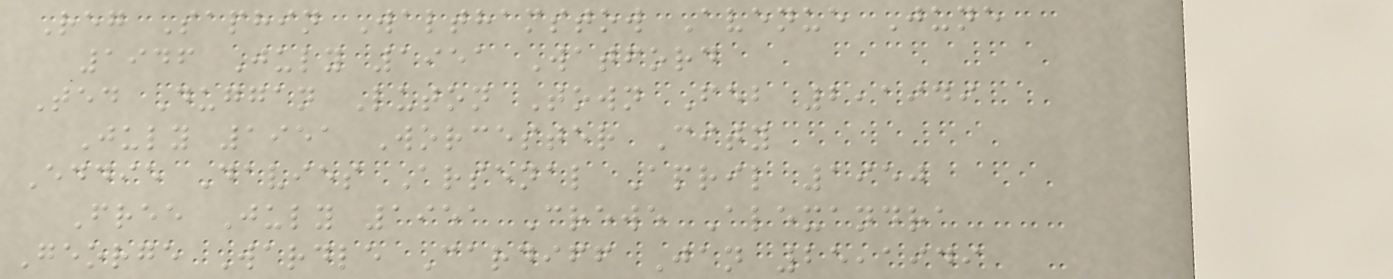Reg Saphin Walthamstow Avenue June
1946 July 1951 Watford
Ted Duggan Luton Town Feb 2,1949
July 1951 Worcester City
Eddie Davies Arsenal April 1950
Free July 1951 Crewe Alexandra
George Wardle Cardiff Jan 25,1949
